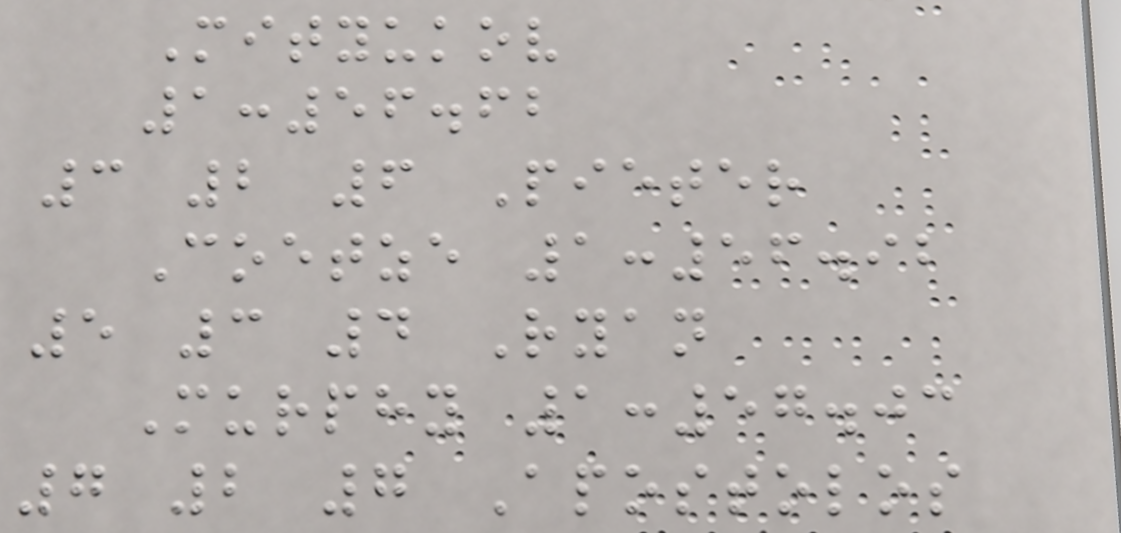Mityukov
1:56.62
3 2 6 Pieter
Coetze 1:56.92
5 3 4 Ryan
Murphy 1:57.03
7 2 7 Apostolos
